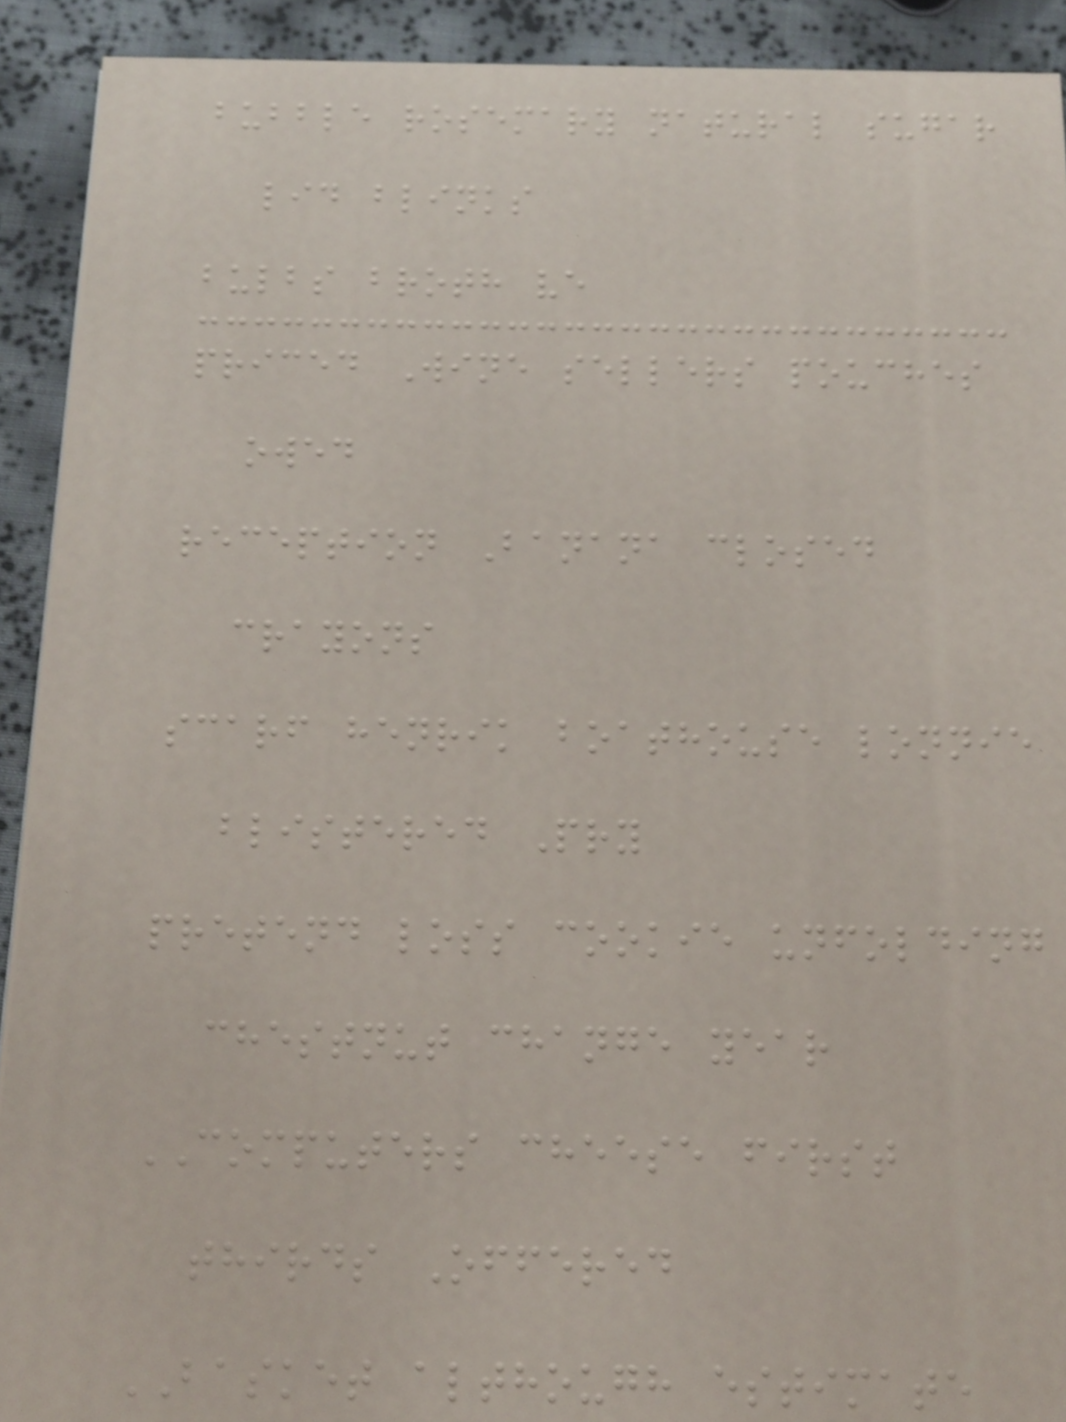bubble rosemary natural sugar
lid blinks
bulbs broth ve
priced Wine sellers pouches
owed
reception Banana closed
crayons
scarf henrik boathouse lonnie
blistered Pry
pretend loss cookie unfolding
chestnut change year
COMPUTERS cheese first
thirds Offered
BASKET although estimate
